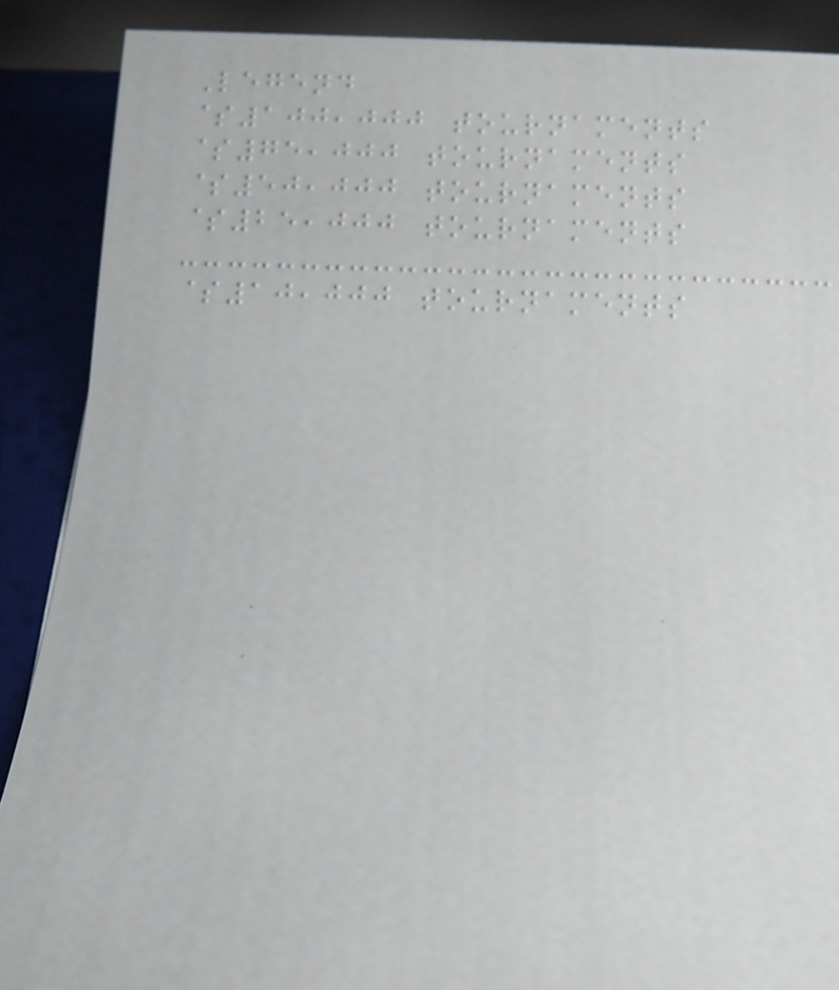Legend
$100,000 tournaments
$75,000 tournaments
$50,000 tournaments
$25,000 tournaments
$10,000 tournaments
